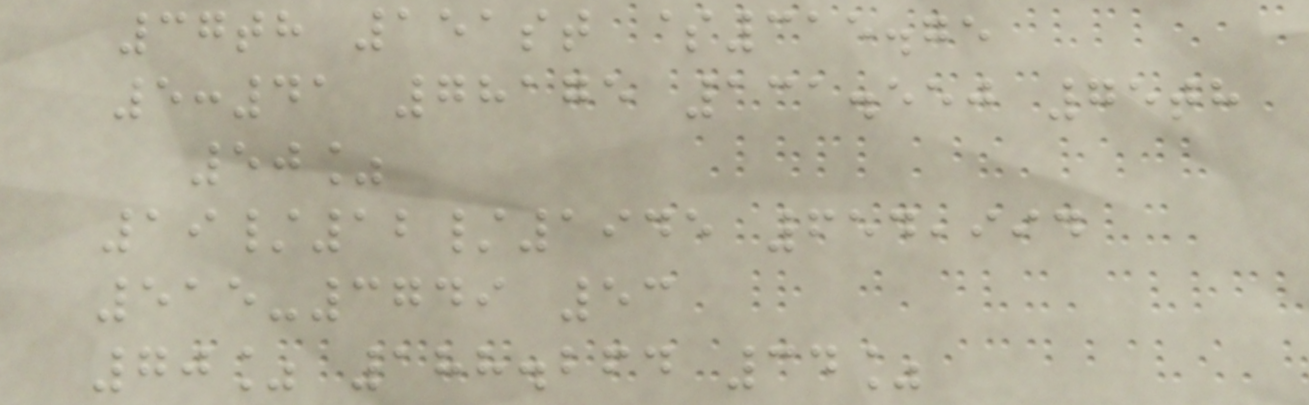37th 151st $315.75
5:41 78175 131.550 75th
50%
19/12/1945 654,994
515-3749 53
70% 188.264 34%
